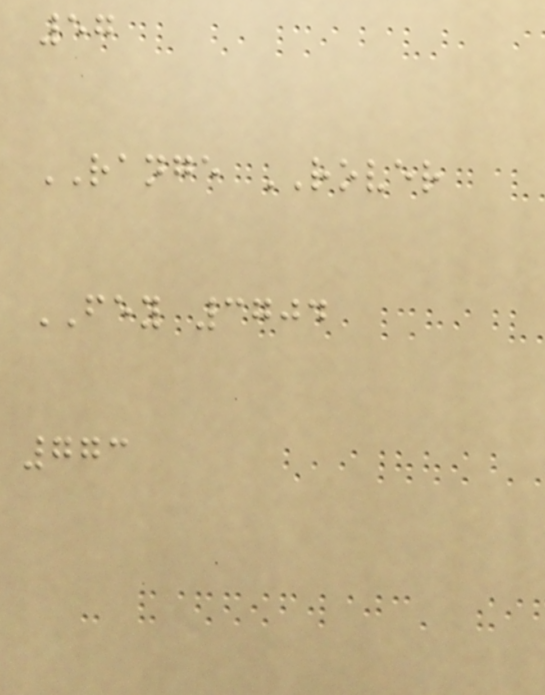57
RANGE ROVER
FEY 3704
773
